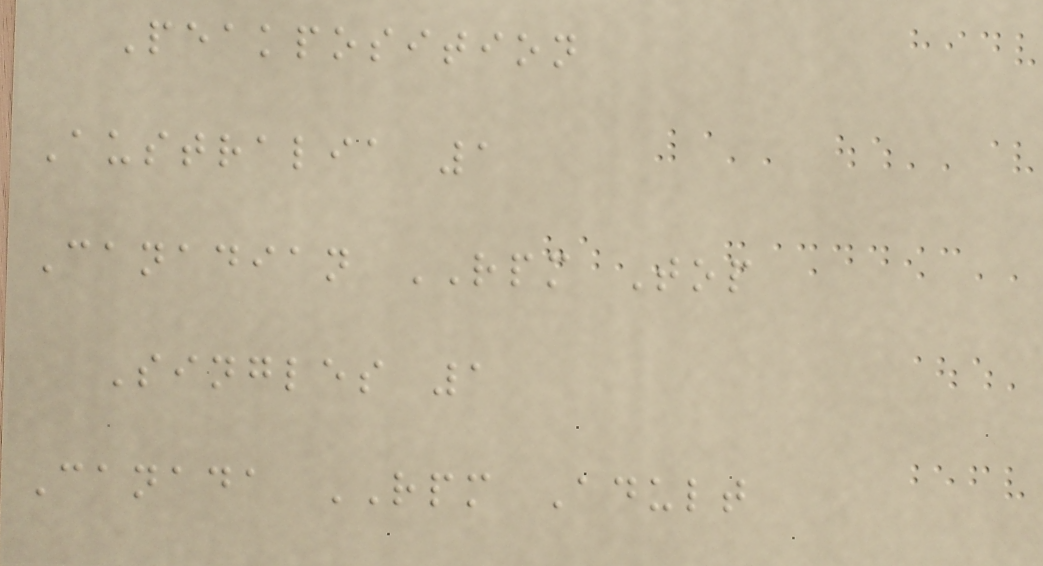Peakposition
Australia 1
Canadian RPM Top
Singles 1
Canada RPM Adult
